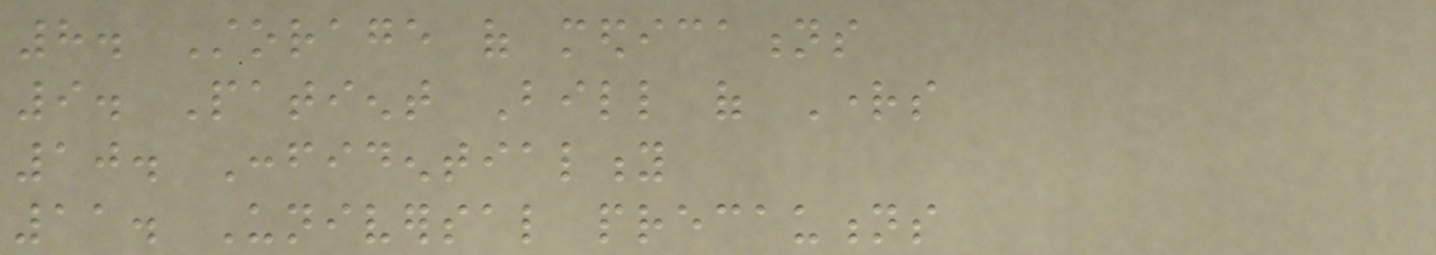8. Storage of medications
9. Patient Bill of Rights
10. Confidentiality
11. Universal precautions
